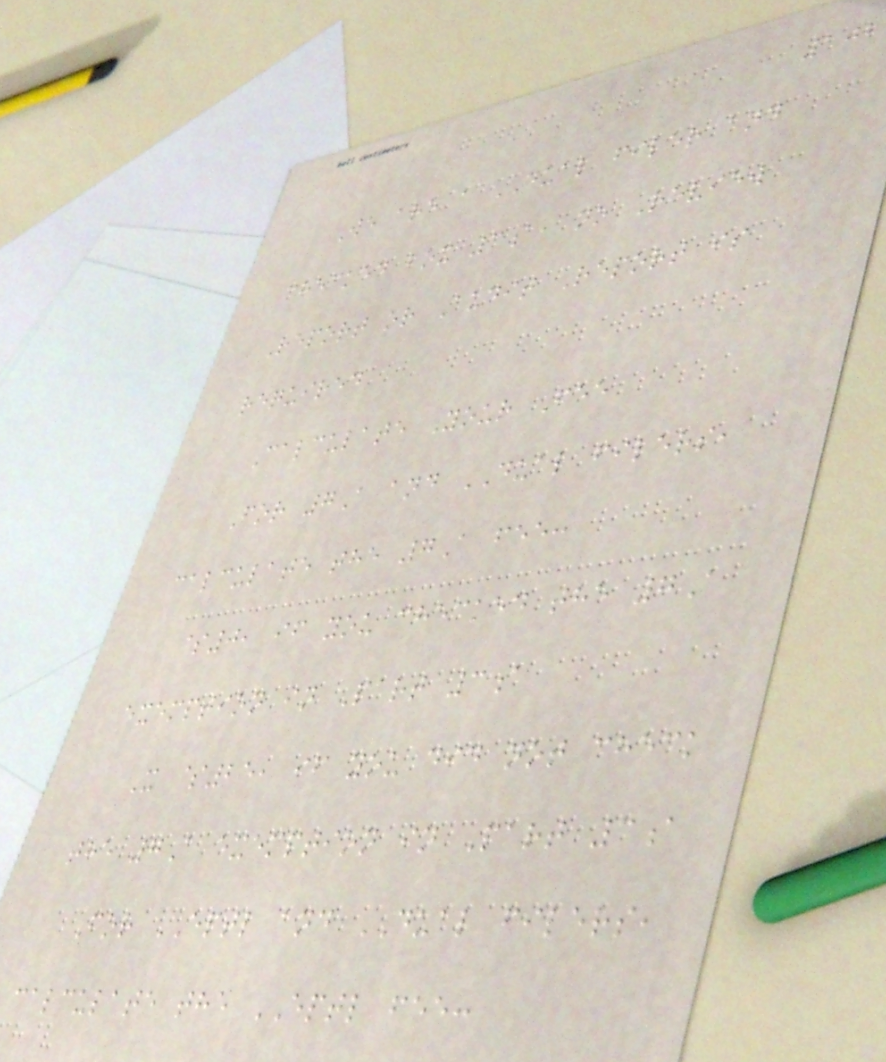102
We are a DUAL filer and
checked box 3a, no Review
Report or Audit Report is
required
Calculate Your Fee
For 7A and DUAL filers,
calculate the 7A fee:
$0, if you checked the 7A
exemption in Part 3a
X $25, if you did not check
the 7A exemption in Part 3a
For EPTL and DUAL filers,
calculate the EPTL fee:
